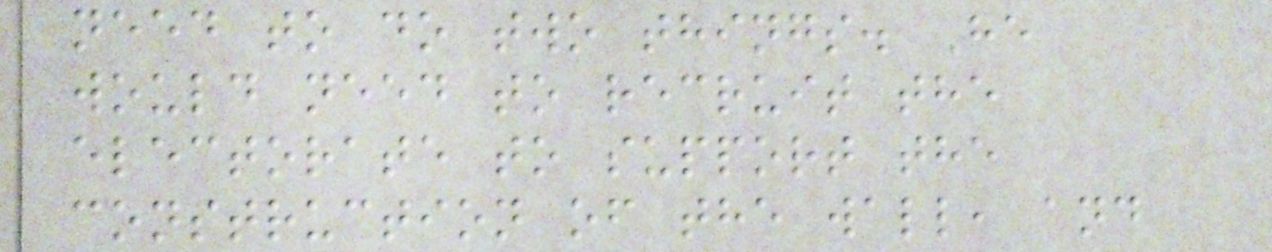need to do two things. He
would need to recruit the
electorate to support the
construction of the wall, and
